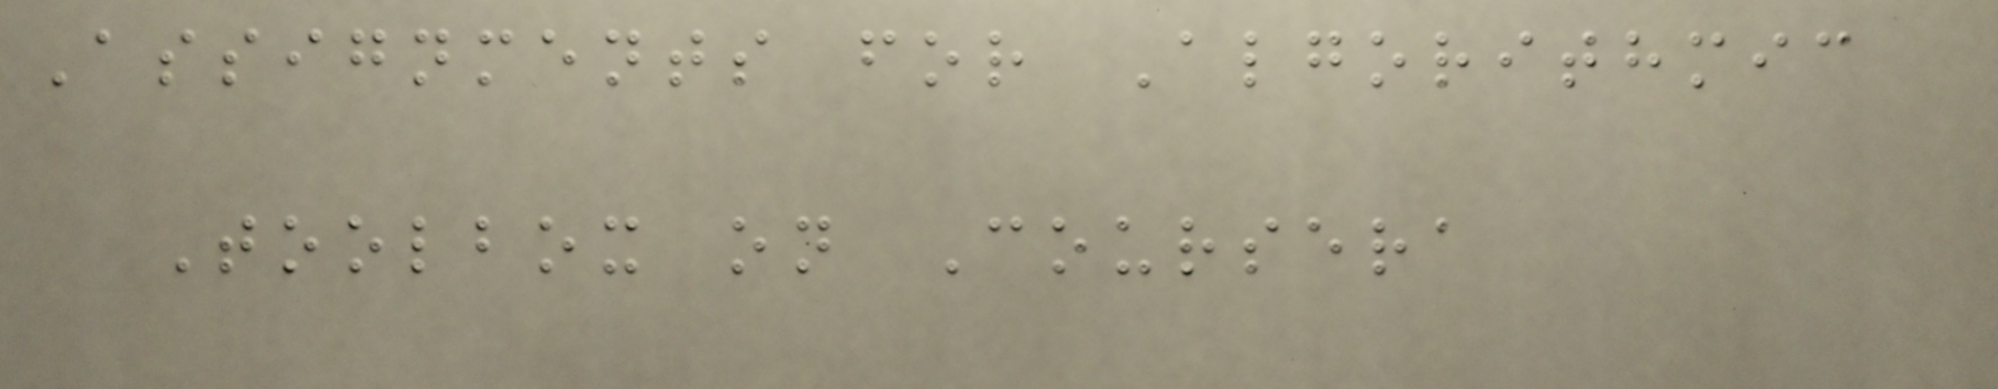Assignments for Algorithmic
Toolbox on Coursera
